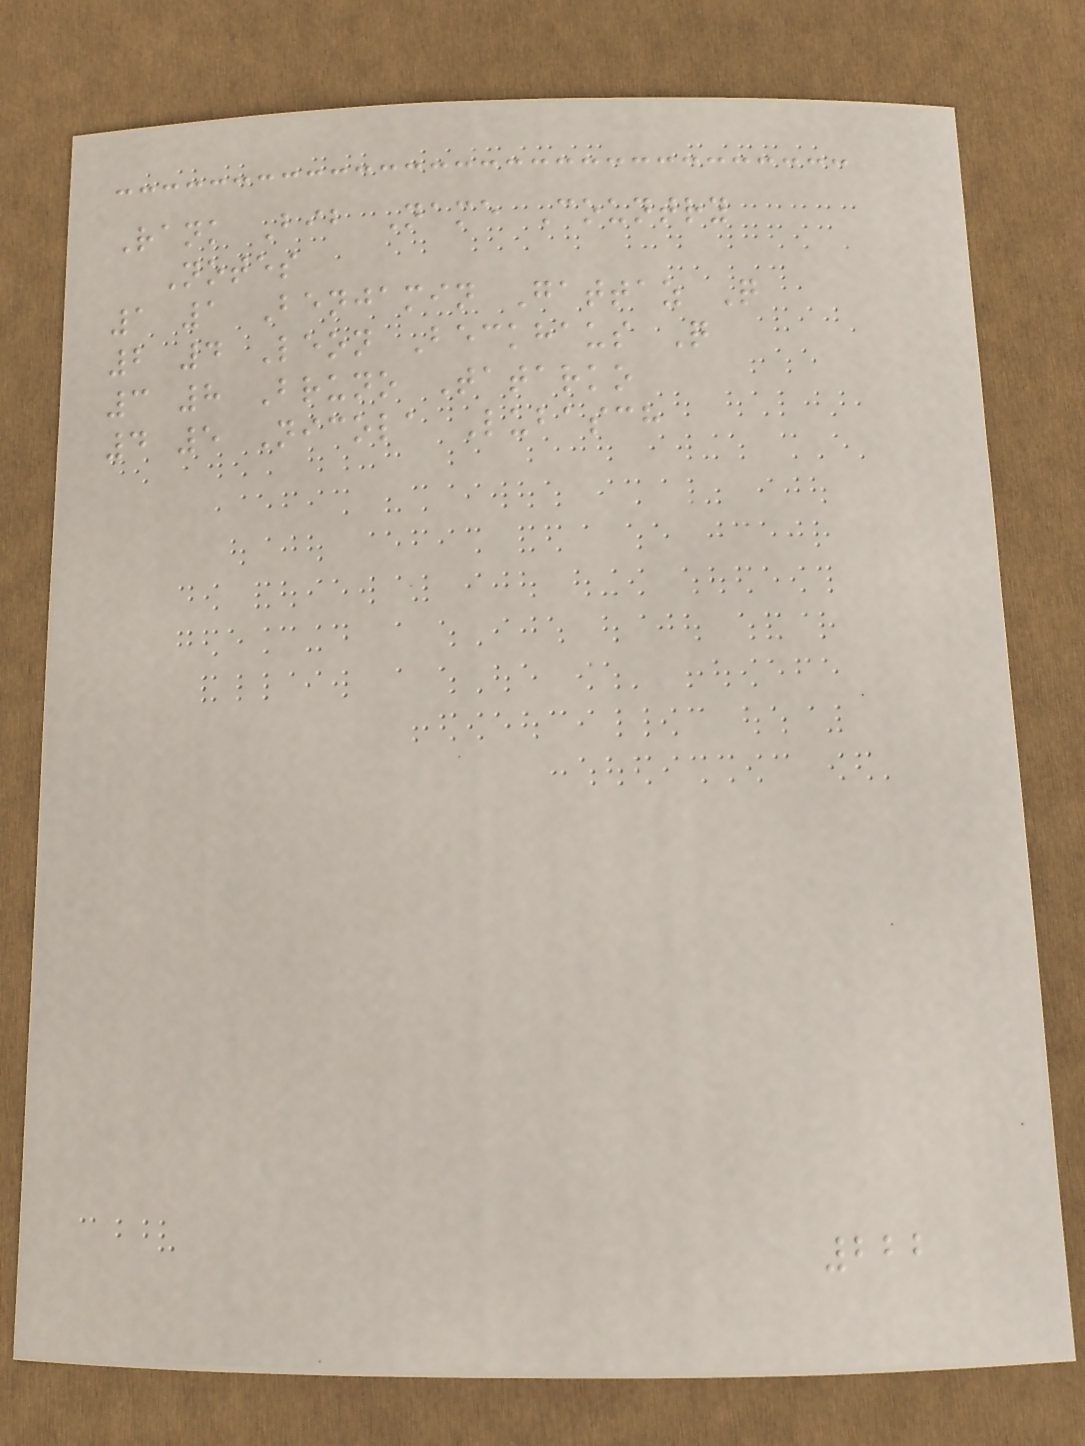Rank Bib Name Country
Notes
1 1 Benjamin Gattaz Q
2 4 Leon Beckhaus Q
3 8 Bruno Tatarko
4 5 Nicola Lubasch
222
